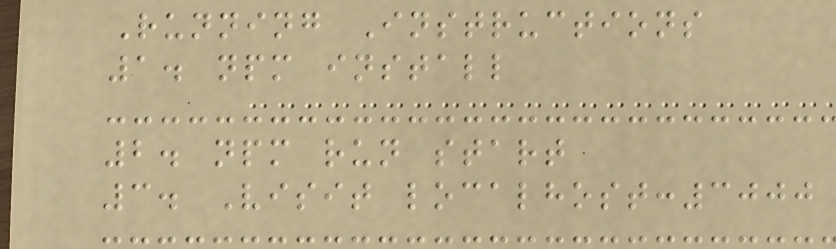Running Instructions
1. npm install
2. npm run start
3. Visit localhost:3000
